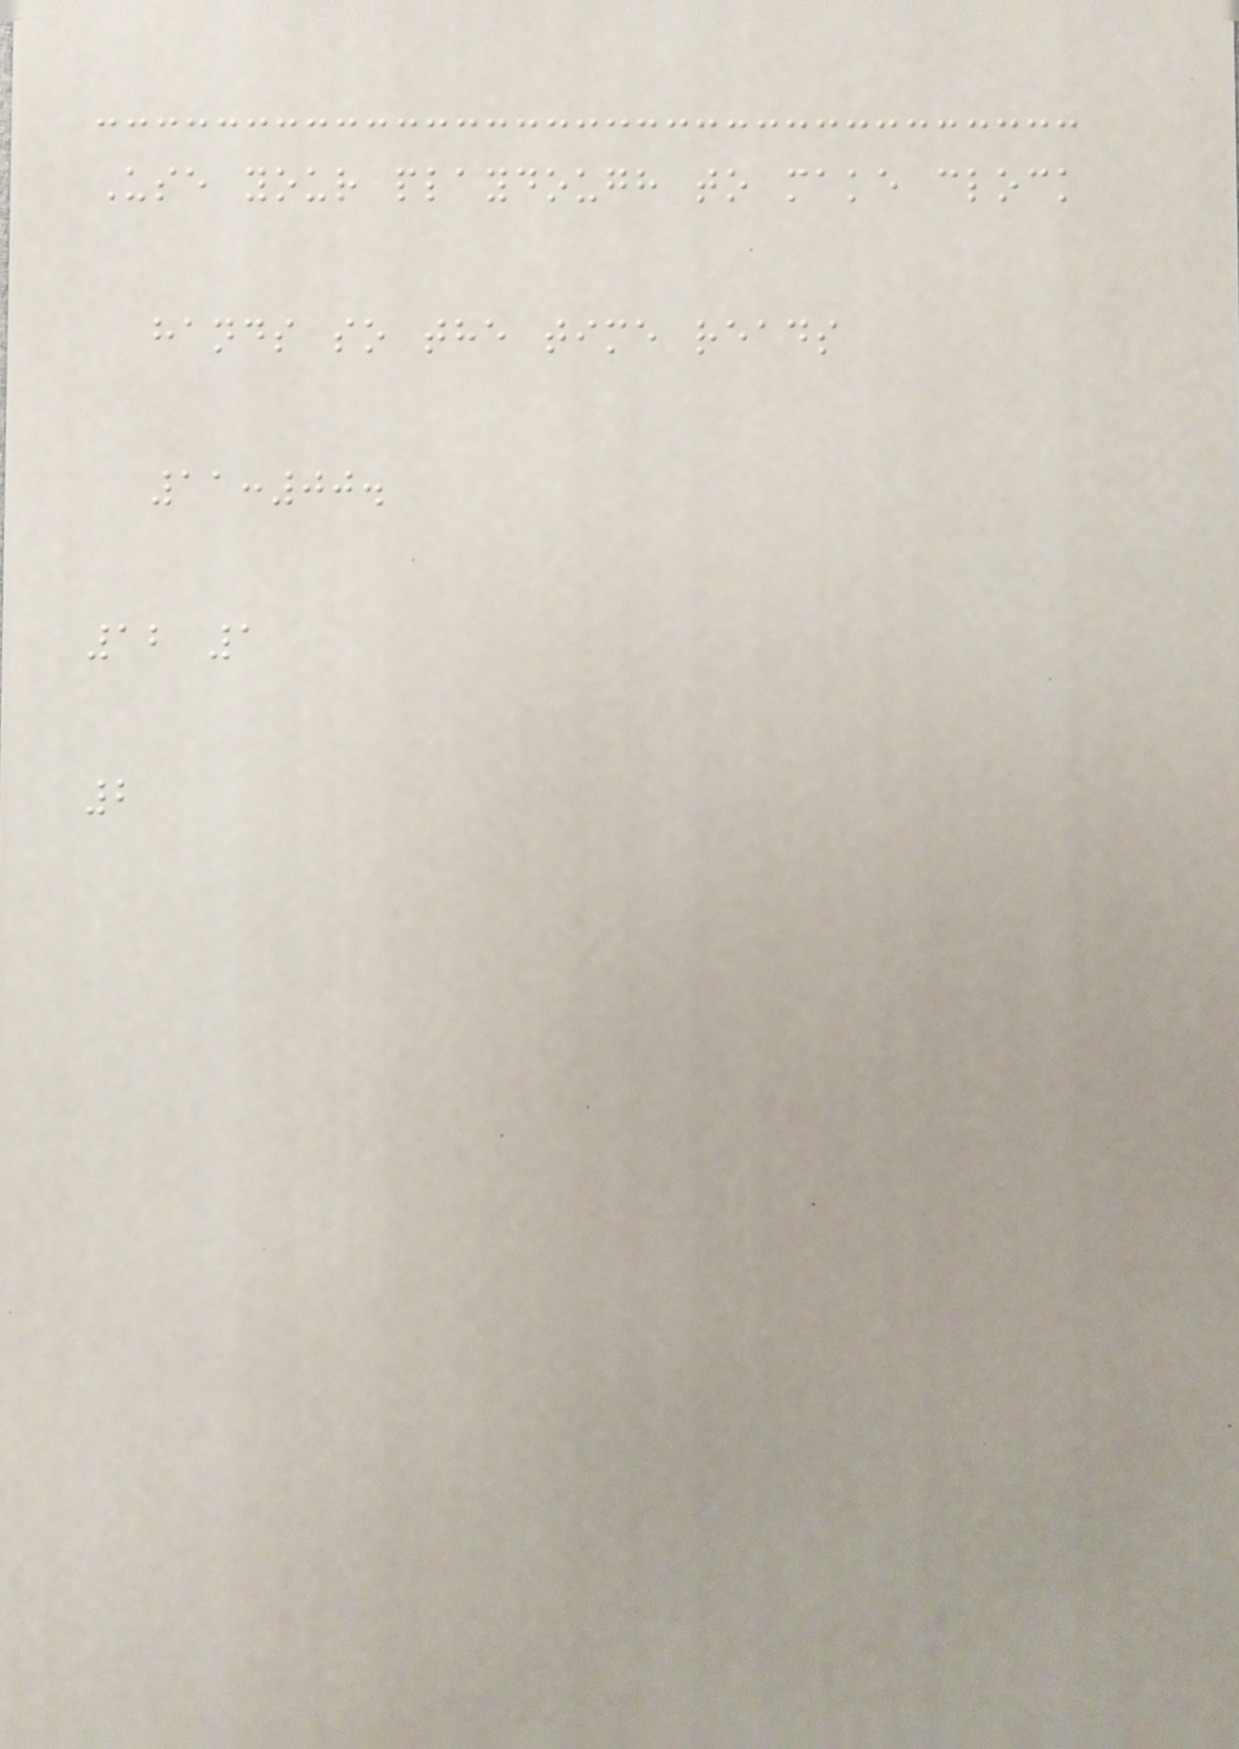Use your playdough to make clock
hands so the time reads
11:00.
12 1
2
